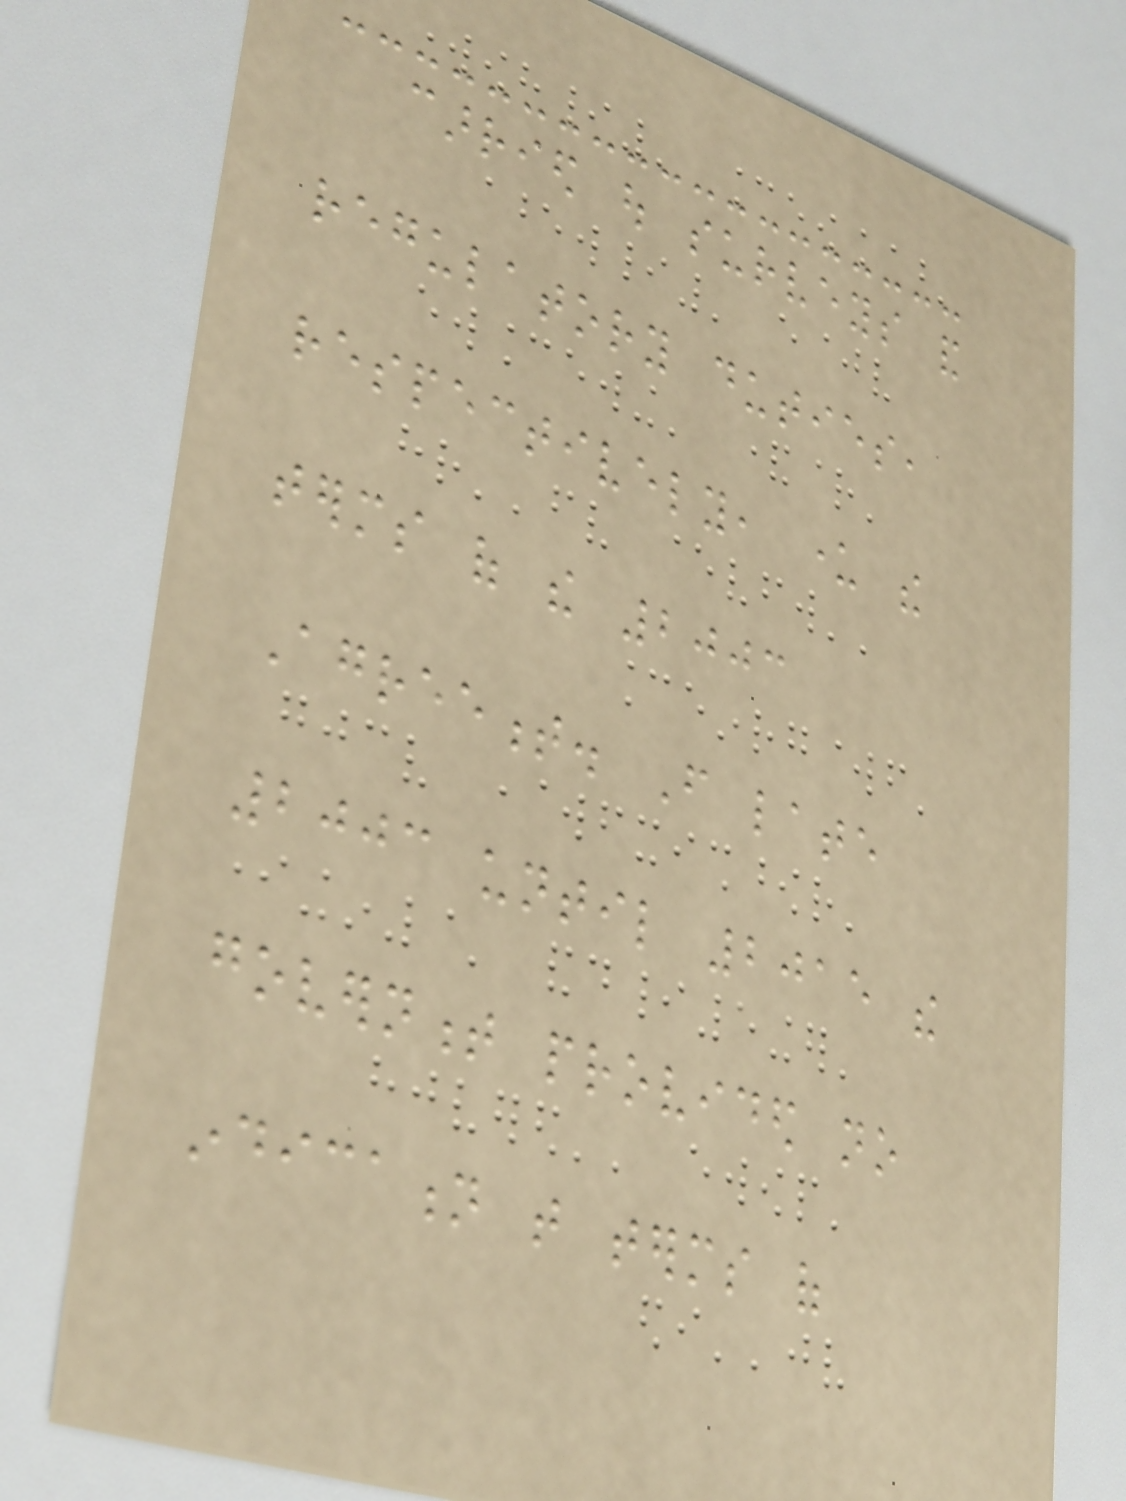carried out surveys and
regulatory duties,
respectively, under the
terms of the 2003
Agreement. From late
2003 until 2015 the
government provided no
indication that terms of
